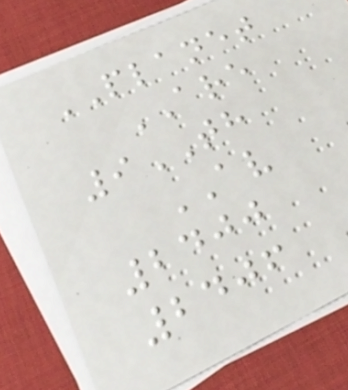PLANET
ARE
9TH
AV
2400
2406
